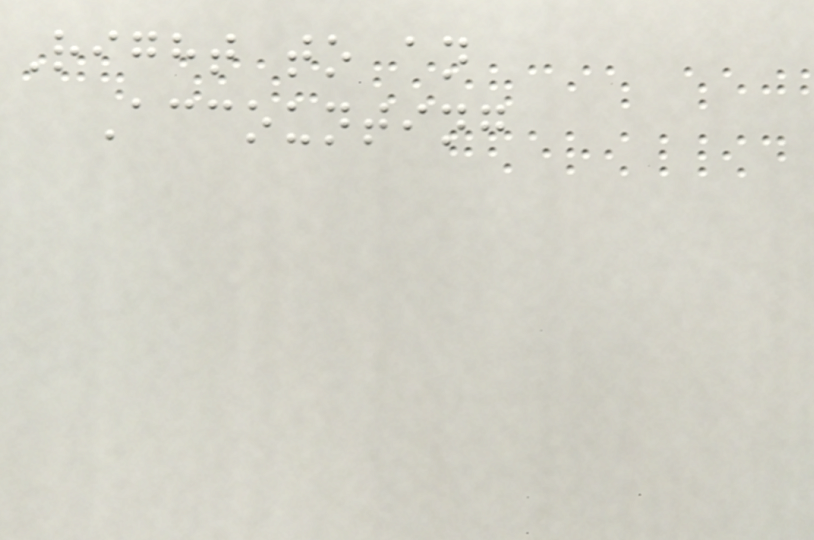Right to an
Accounting
